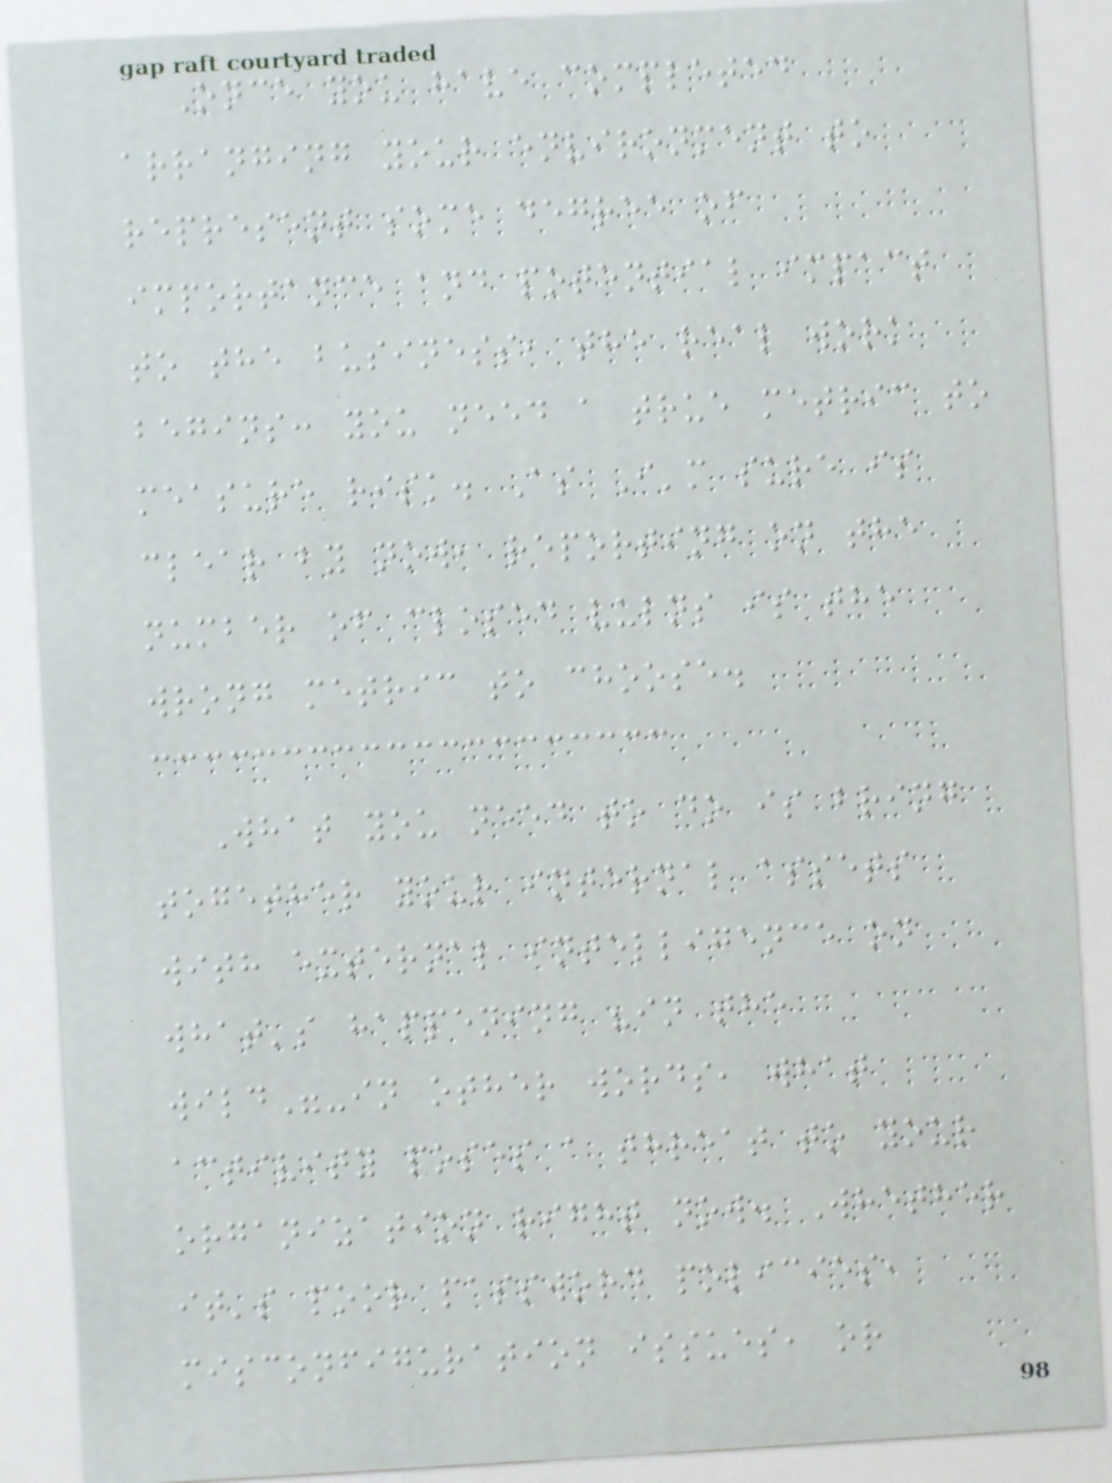Once you have completed
arranging your environment to
represent some degree of
importance and potential impact
to the business, the real work
begins: you need a true metric to
measure risk. As I'm sure is
clear by now, reporting on the
number of closed vulns is the
wrong metric to choose.
What you need to do is bring
together your internal assets
with external intelligence on
what's happening "in the
wild"-in other words, what
activity poses a threat to your
organization right now. Whether
it's poor password policies,
misconfiguration issues, or
